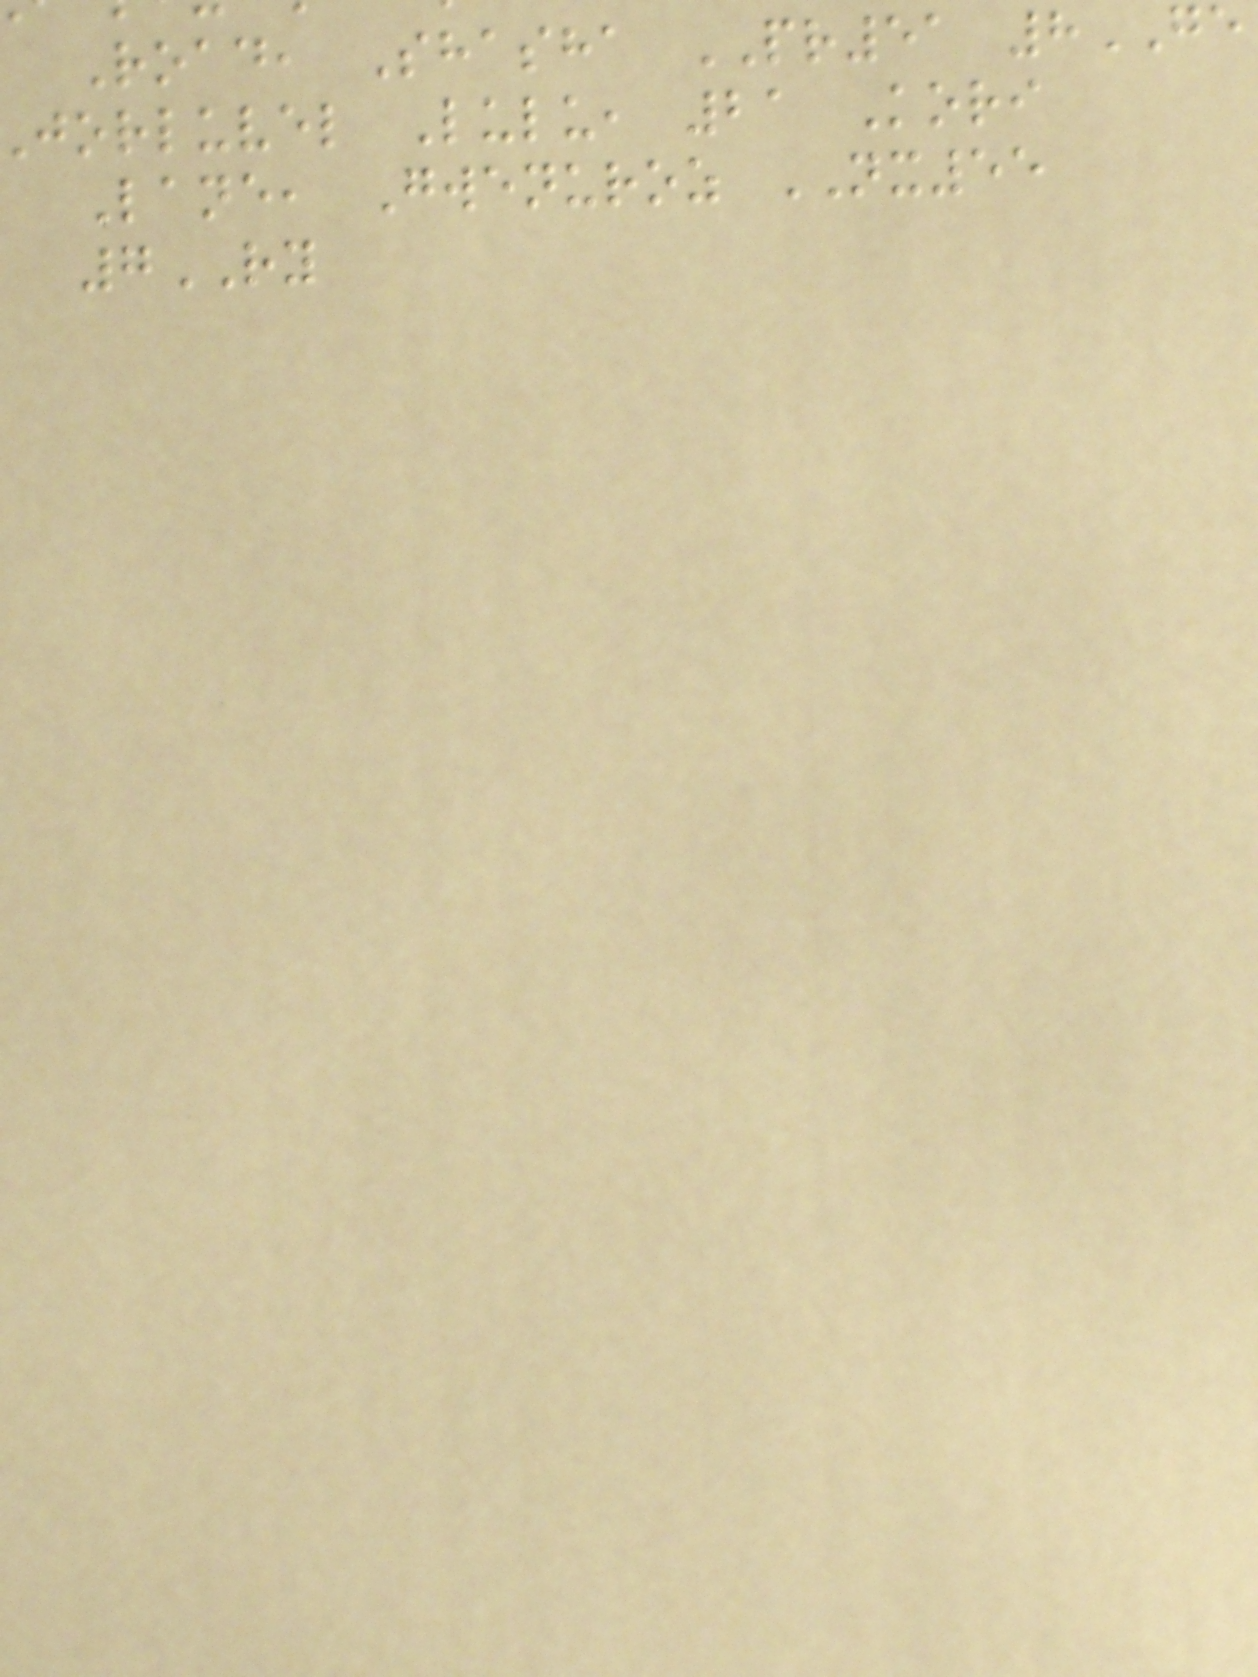Road, Shasha PR51 8GE
jorluvel Lulu, 21 Kori
Lane, Gwenuroz NX55
7RY
